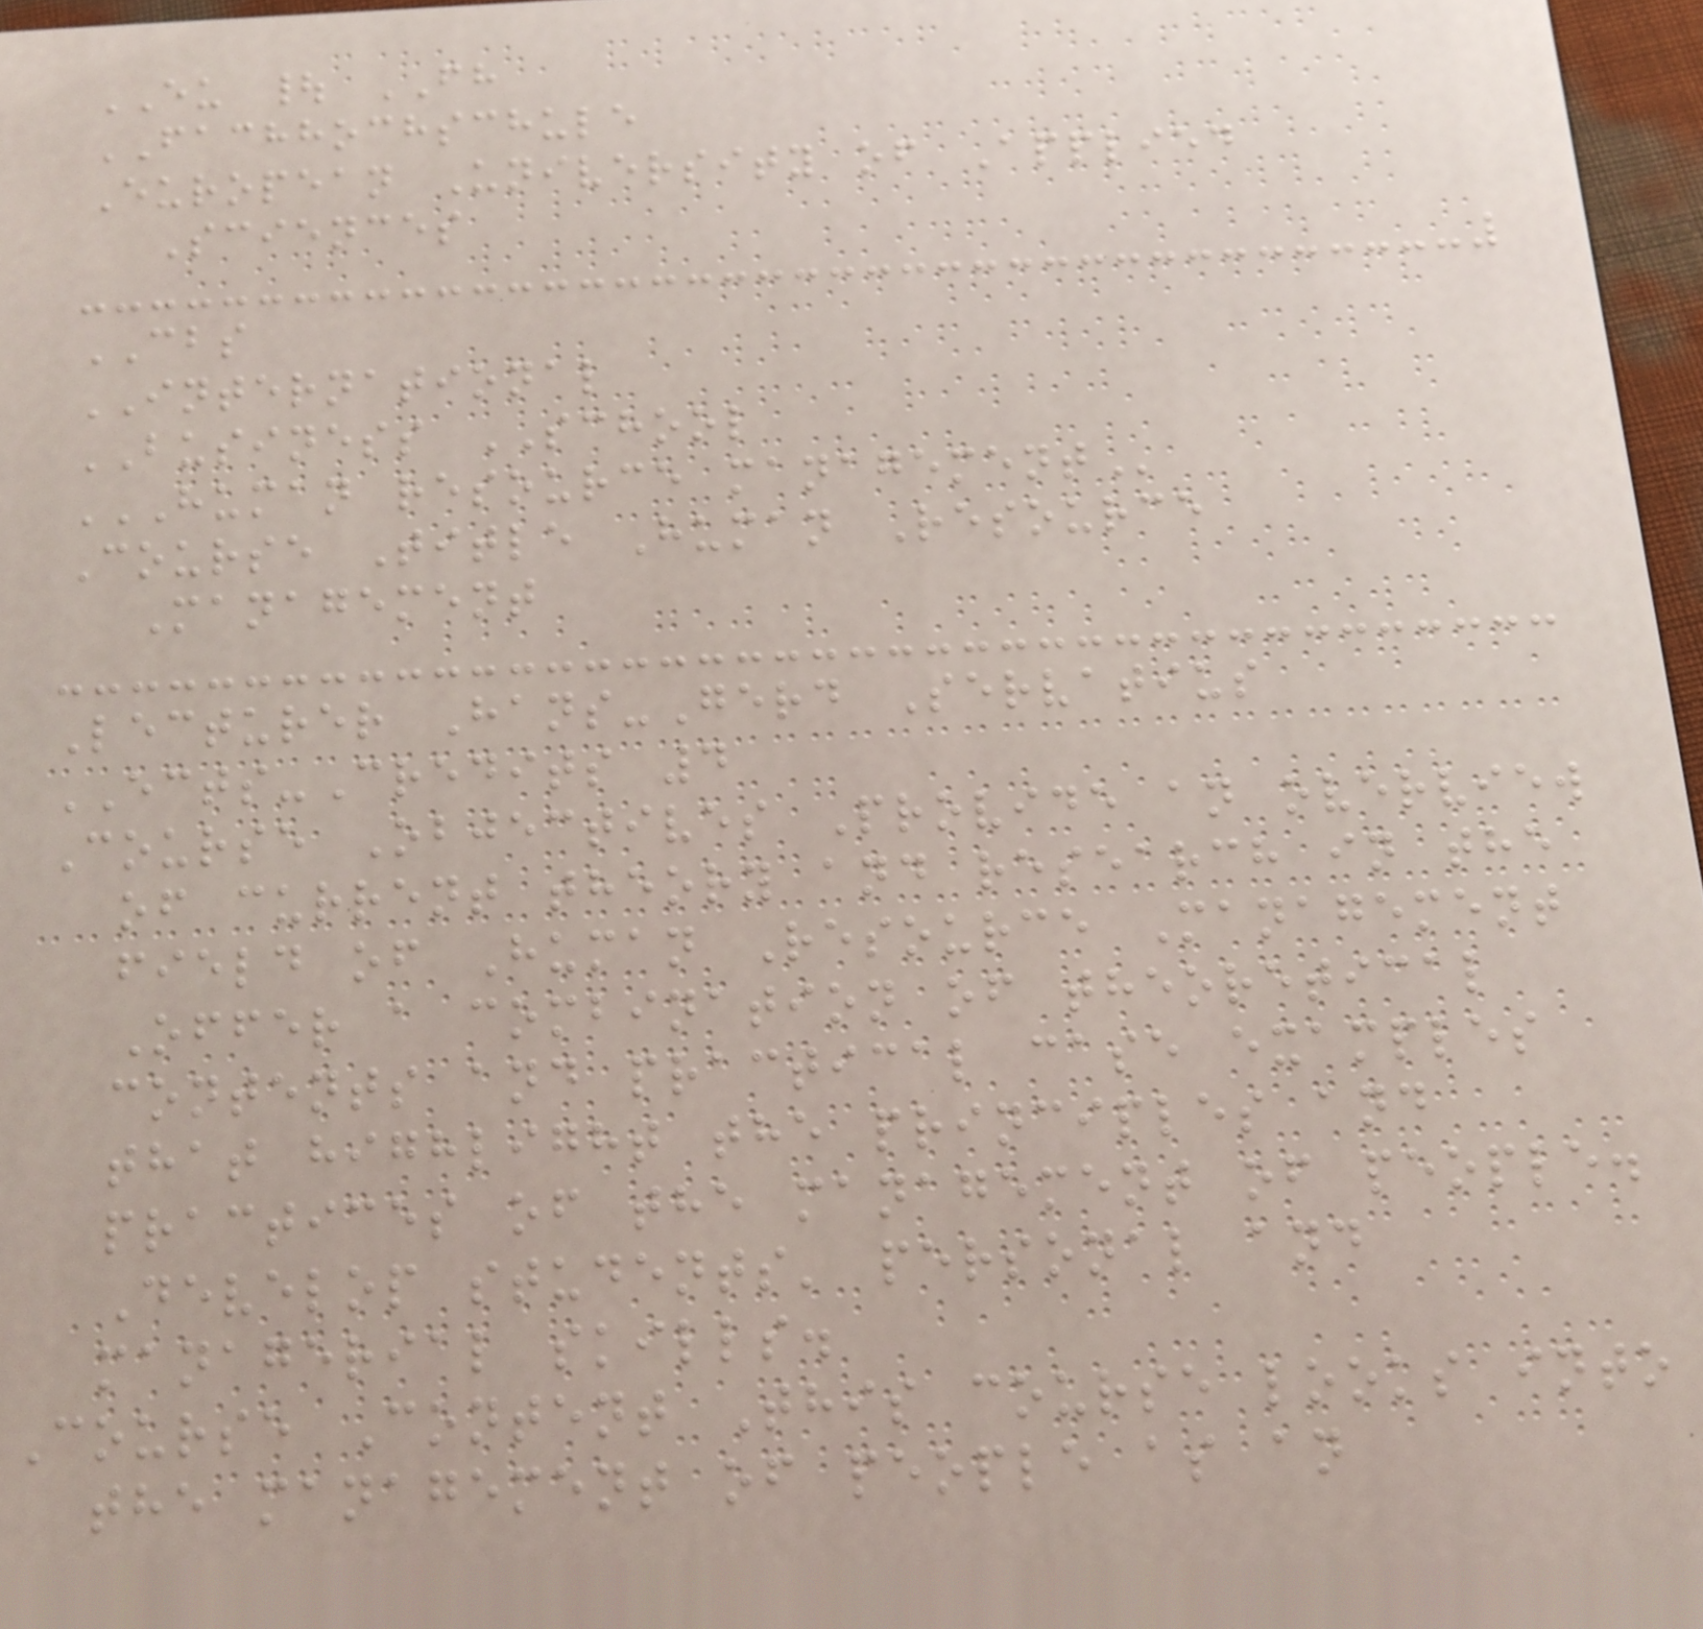EU | FH
FACHHOCHSCHULE
European University of Applied
Sciences
CBS
INTERNATIONAL
BUSINESS SCHOOL
HUMAN RESOURCE MANAGEMENT
Course Title Human Resource
Management
Lecturer Hans-Gerd Servatius
ECTS-Credits 4
Course Objectives Provide an overview
of current theory and research in the
field of Human Resource Management
Offer a combination of theoretical
contents and practical case examples
that highlight the principles and
practices of the management of people.
Develop students' personal and
managerial skills.
Course Content This course looks into
the management of people as an
